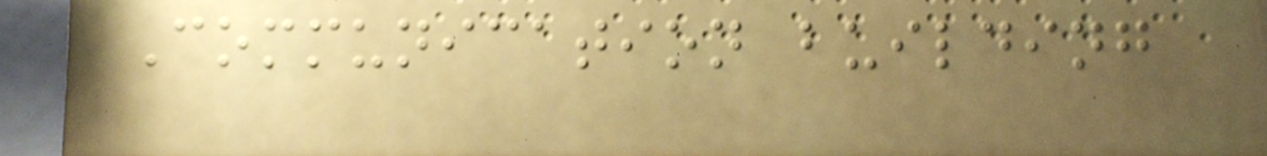Communication building
